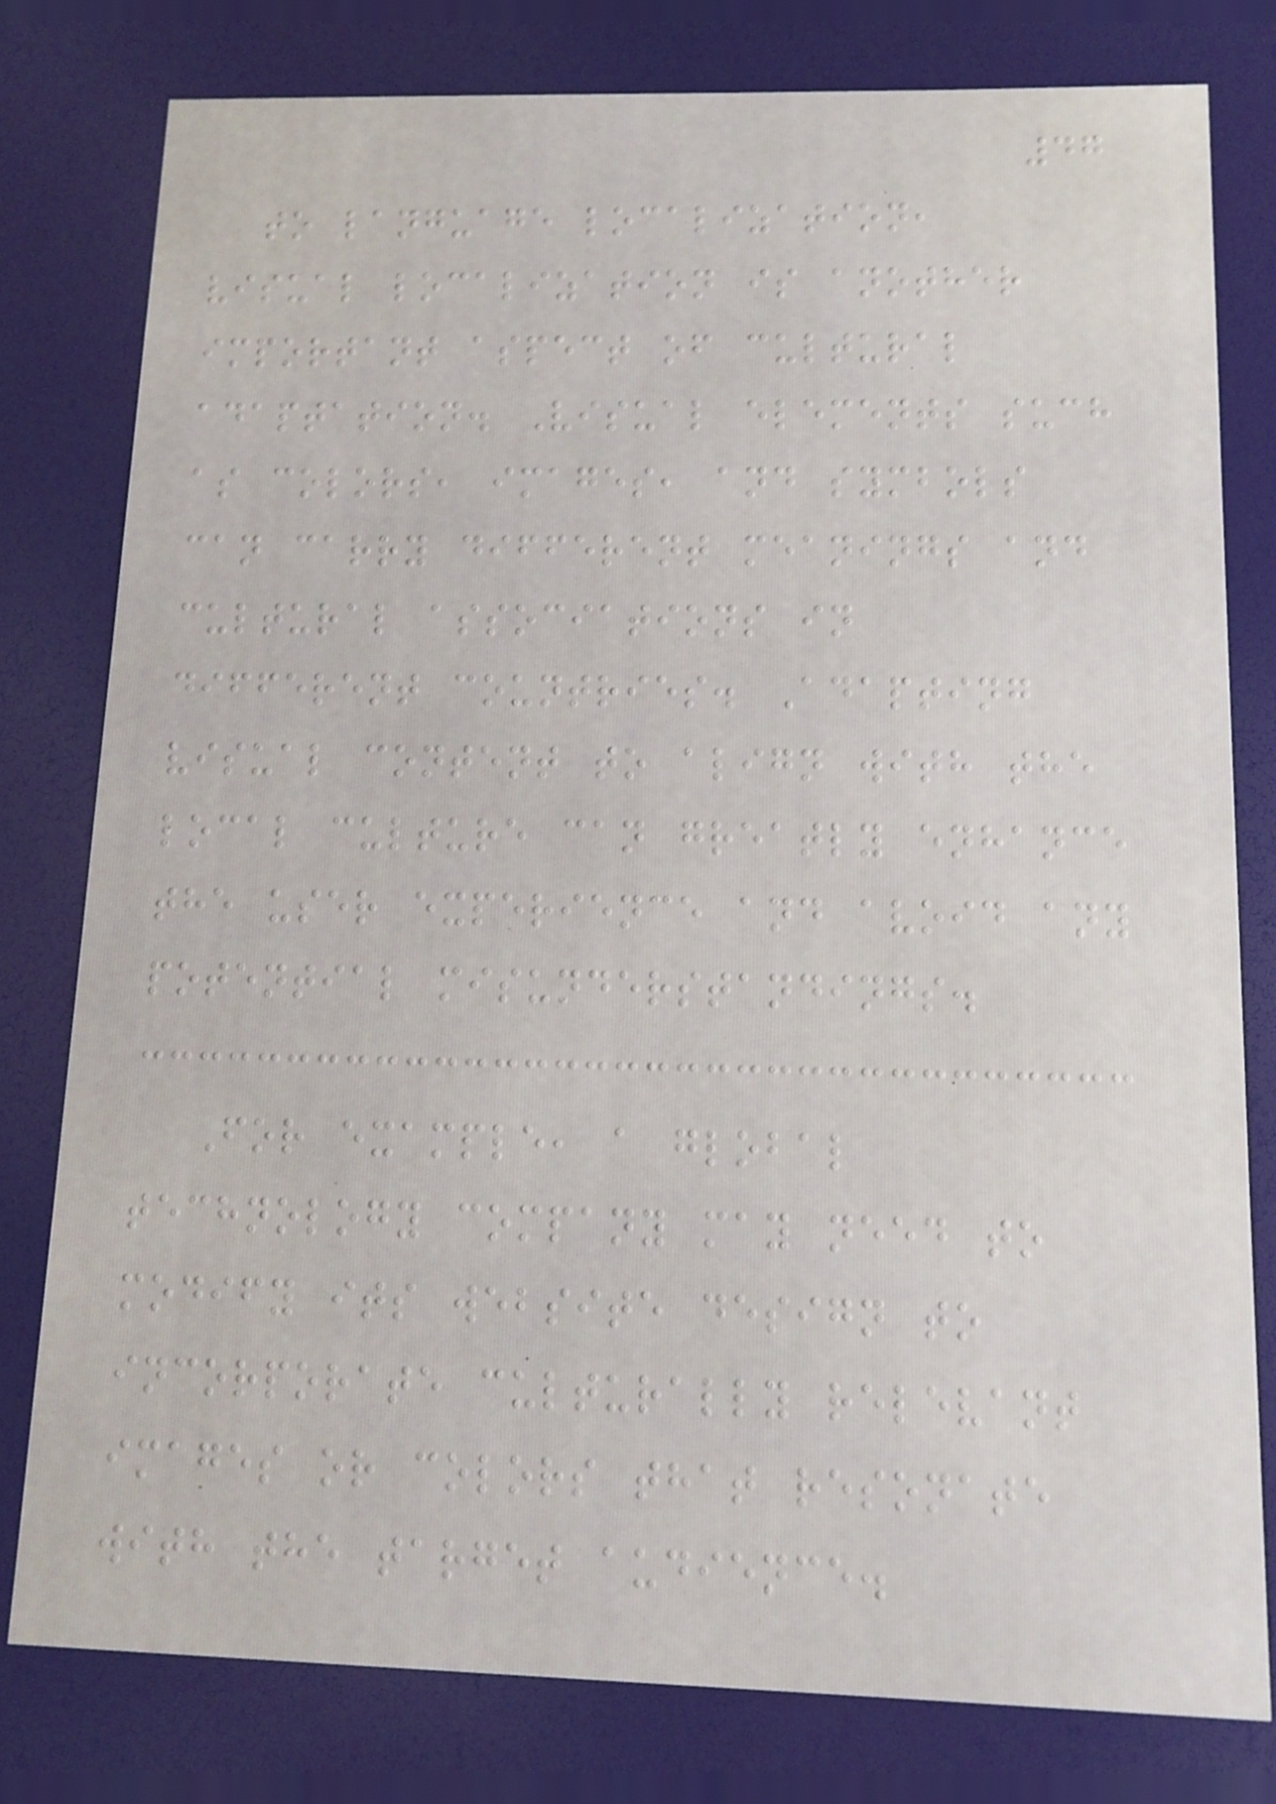47
to language localization,
visual localization is another
important aspect of cultural
adaptation. Visual elements such
as colors, images, and symbols
can carry different meanings and
cultural associations in
different countries. Adapting
visual content to align with the
local culture can greatly enhance
the user experience and avoid any
potential misunderstandings.
For example, a global
technology company may need to
modify its website design to
incorporate culturally relevant
images or colors that resonate
with the target audience.
